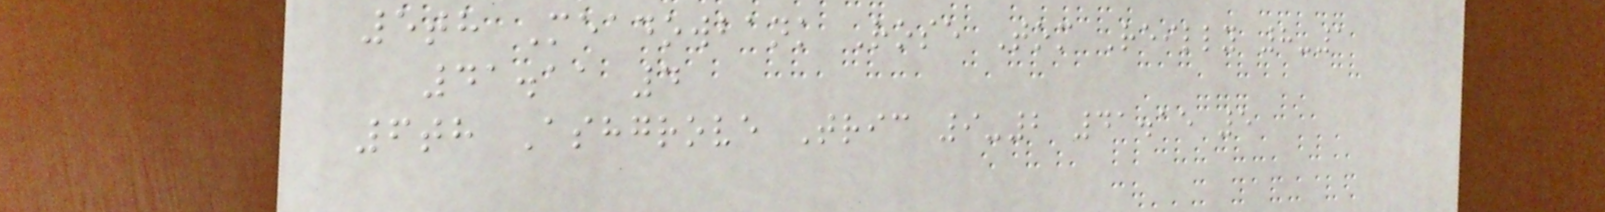5th Meadowbank Rose Tom Reilly 8-1
41.11 4
6th Ashgrove Tric 9-2 41.15 5
